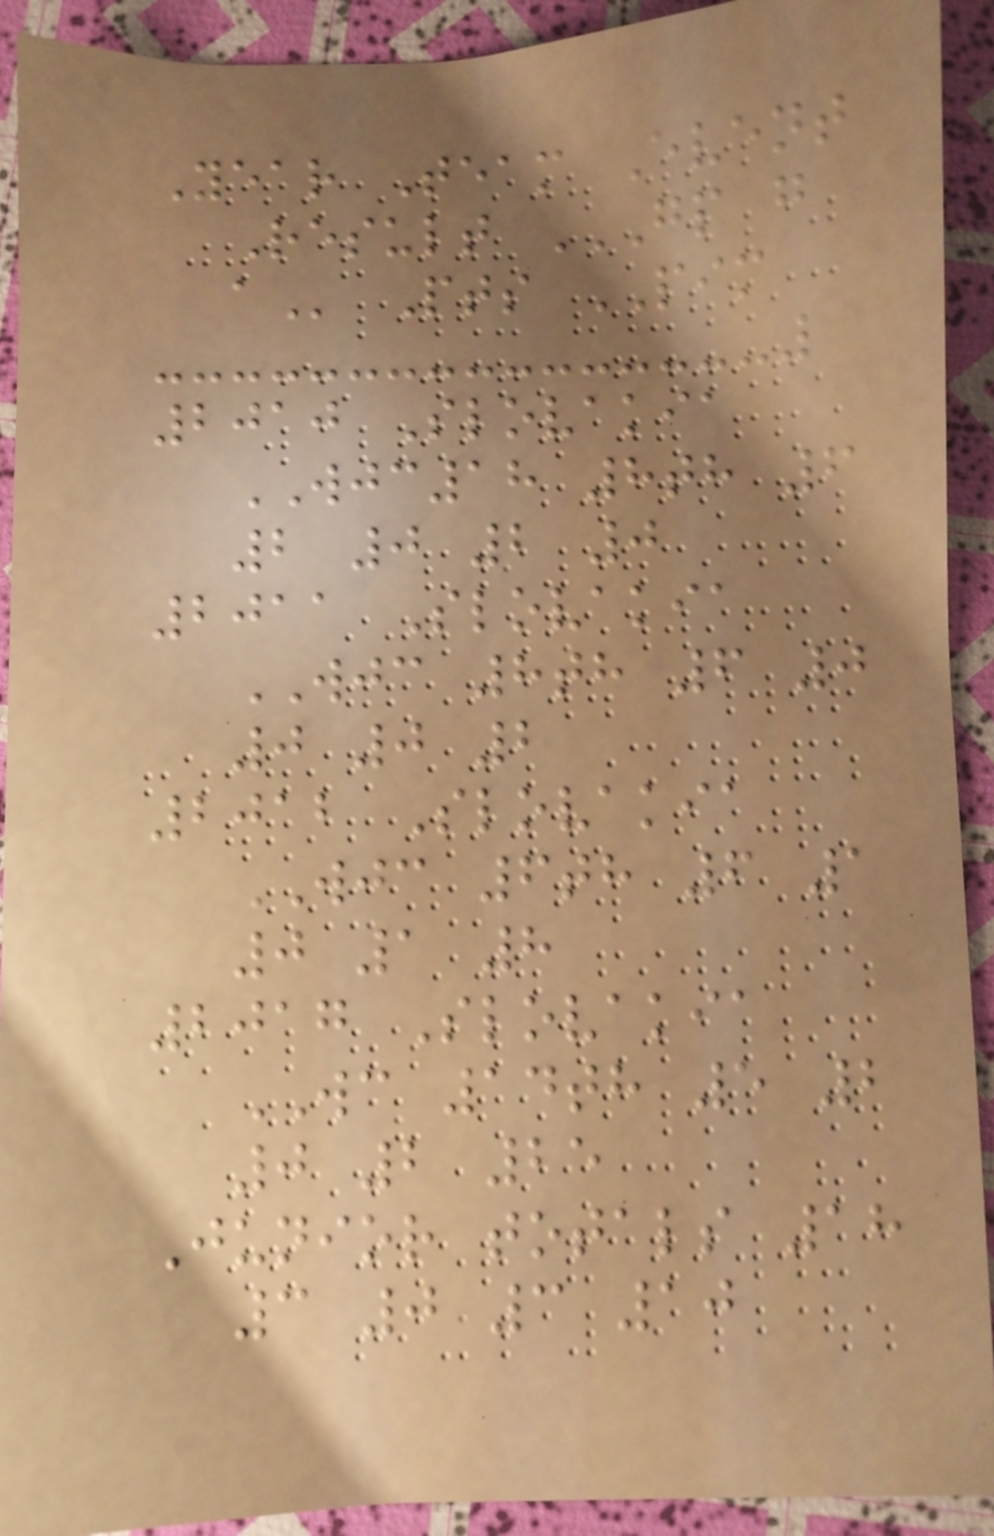Year Team Event
Result GP G
A Pts PIM
2010 Slovakia
WJC18 8th 6
2 0 2 0
2011 Slovakia
WJC 8th 6 0
0 0 2
2012 Slovakia
WJC 6th 6 1
0 1 8
2017 Slovakia
WC 14th 5 2
0 2 25
Junior totals 18
3 0 3 10
